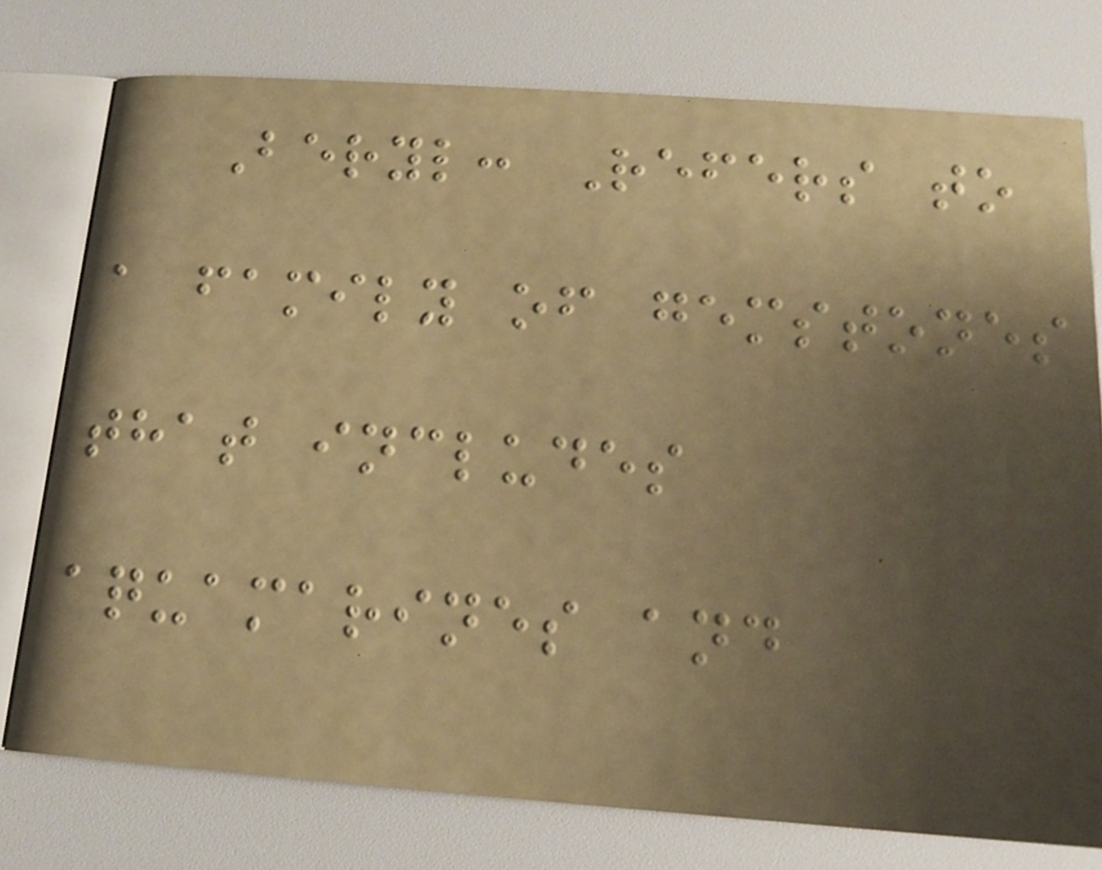Beryl: Refers to
a family of gemstones
that includes
aquamarines and
